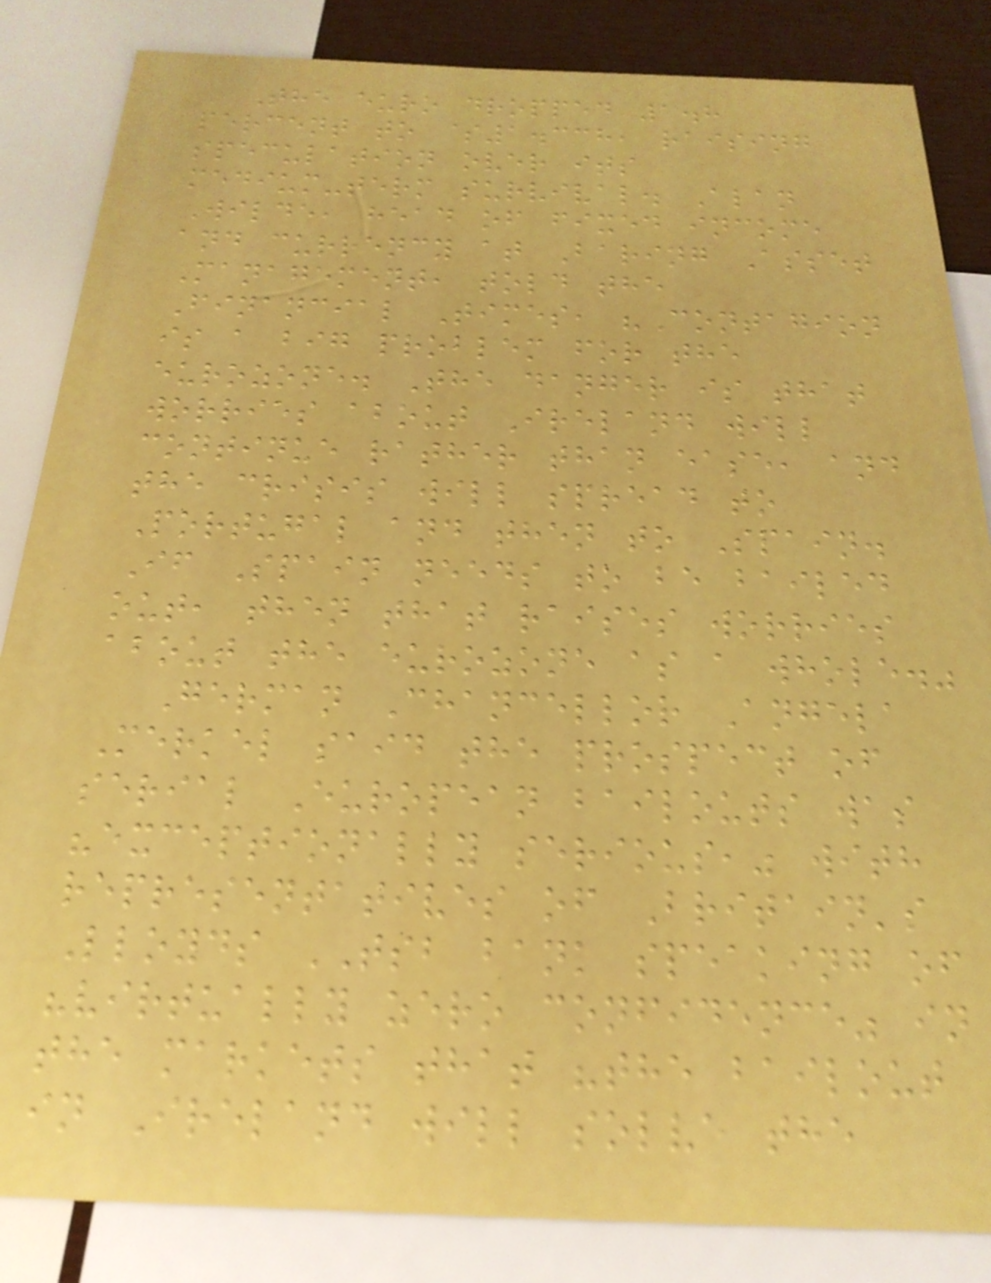The euro dropped 1.8
percent to $1.338, raising
speculation over its
medium-term survival. Alan
Wilde, head of fixed income
and currency at Baring Asset
Management, told the
Financial Times, "Contagion
is a big problem for the
eurozone. The danger is that
worries about Ireland will
continue rather than ease, and
the crisis will spread to
Portugal and then to Spain.
If Spain needs to be bailed
out, then that raises worries
about the eurozone as a whole."
German Chancellor Angela
Merkel said the prospect of
serial European bailouts was
"exceptionally serious," with
representatives of Britain's
Lloyds TSB bank speaking of
"virtually zero confidence" in
the markets that "the bailout
in Ireland will solve the
